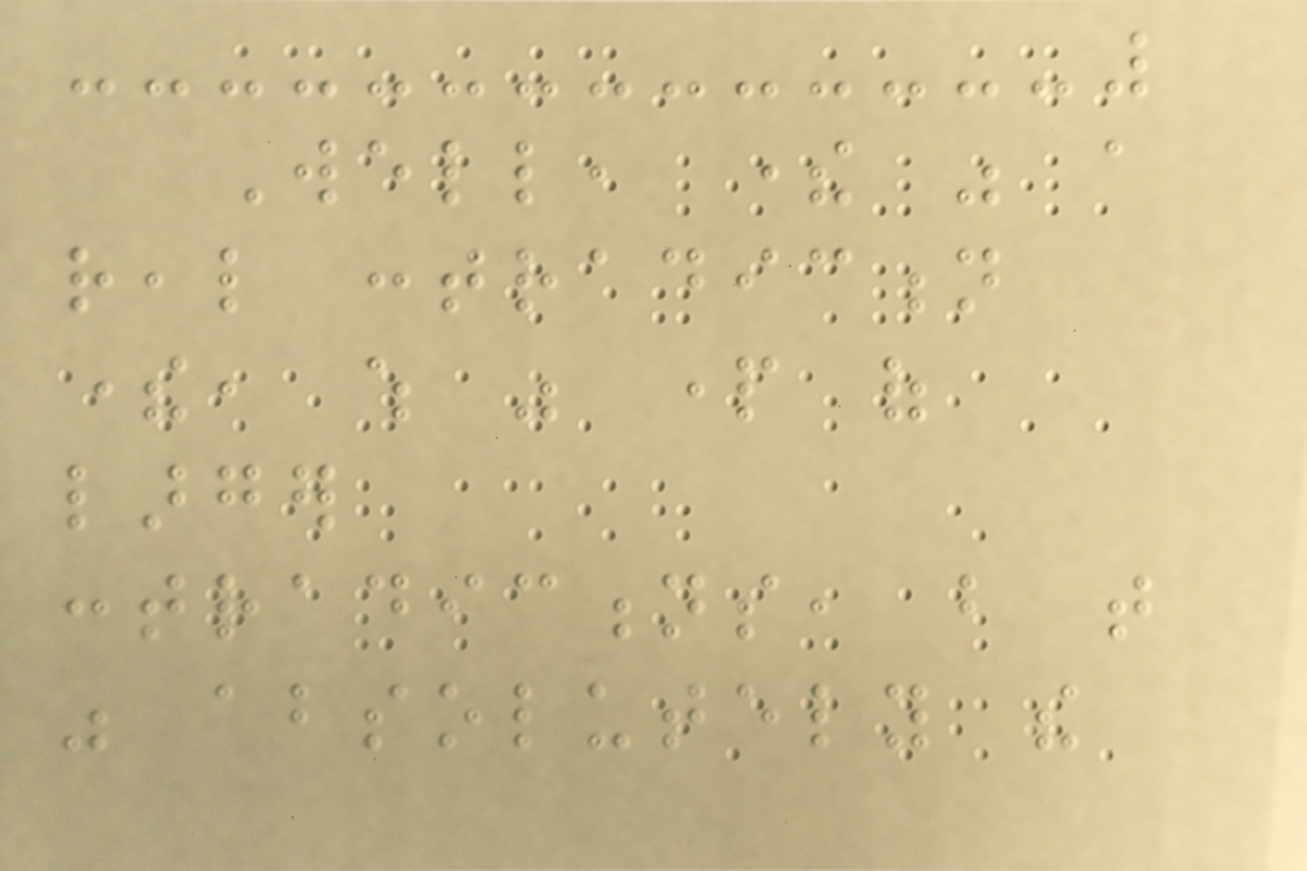Well, there was a
real contradiction
there, which was part of
larger
contradictions, but that
was absolutely the
